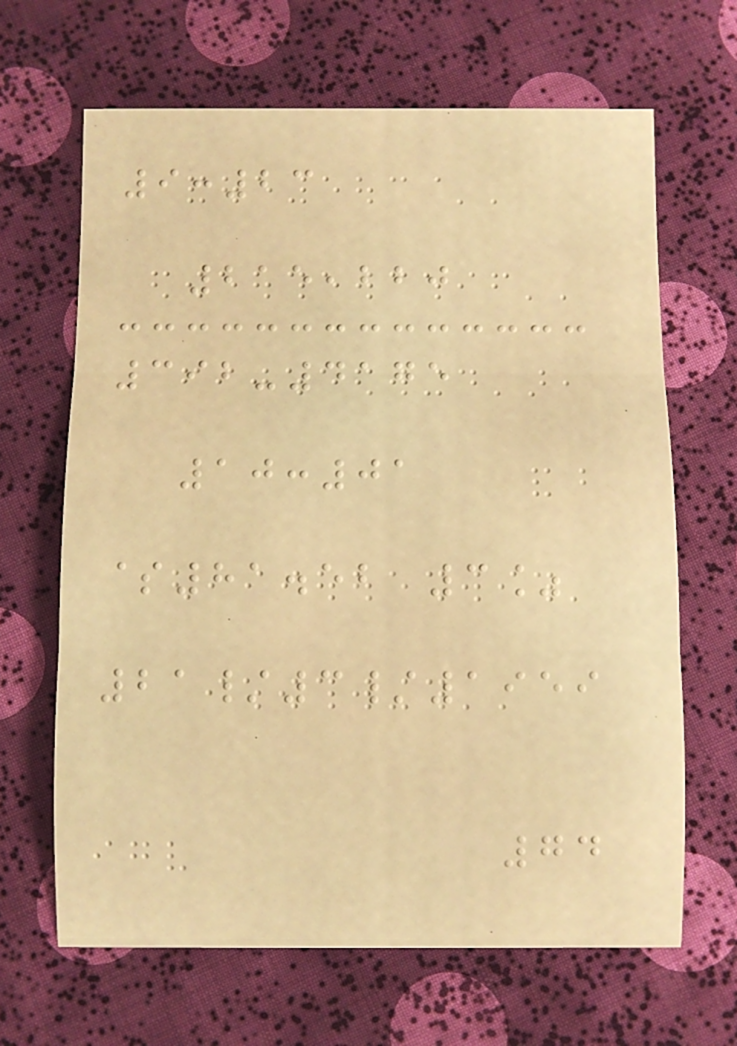9:23
215,220
392-4175
10:01
$81.52 3%
21/3/1959
74
